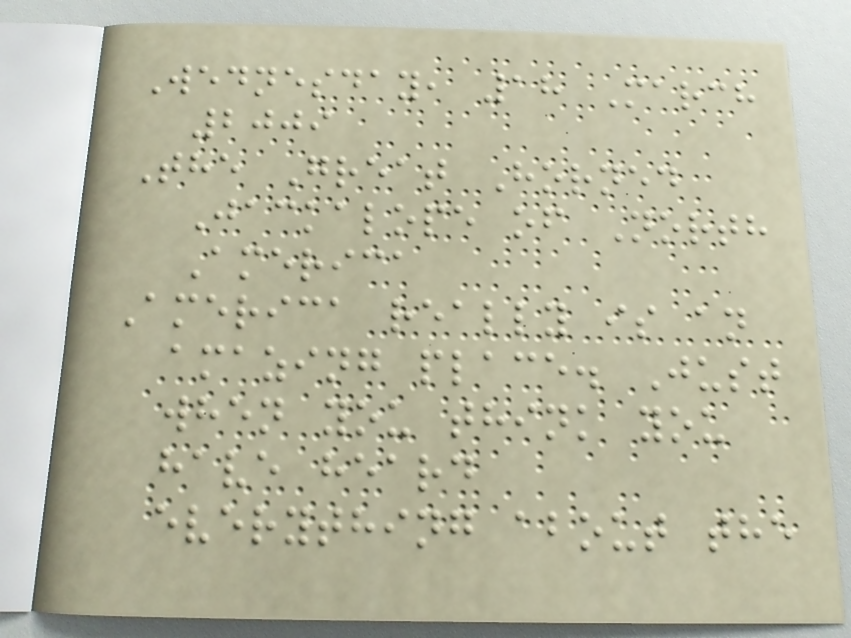Wednesday, 18 March
2009
The Great Horned
Jackalope of North
America
America really is an
amazing place. Just
when you think you
have heard
everything about the
